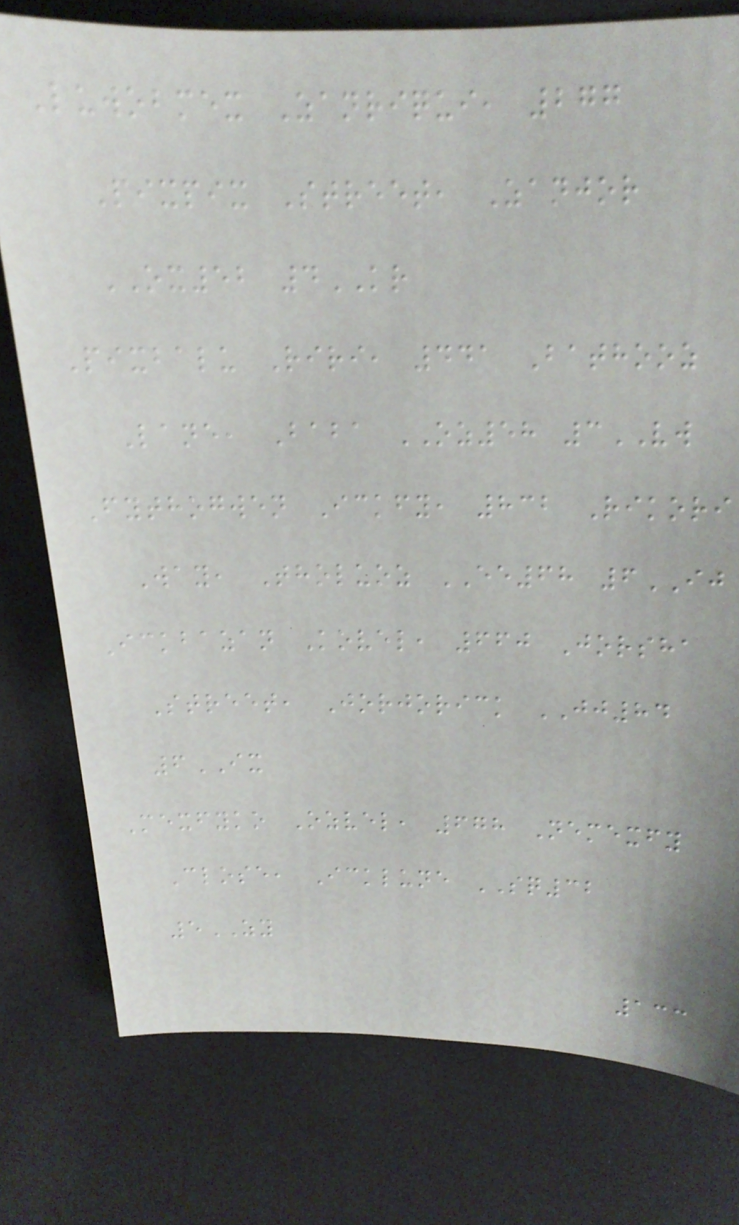Luwobmex Zanriqui, 277
Pixpix Street, Zanjor
OX52 4KR
Pixbalu Riri, 441 Bathooz
Lane, Baba OZ58 3VW
Fythogwen Ickfy, 832 Rikori
Way, Tholuoz EE68 6IJ
Ickbazan Kovel, 660 Jorsha
Street, Jorjorick JJ84
6IX
Mexfyko Ozvel, 678 Nemexfy
Close, Icklune SQ32
5ZY
133
